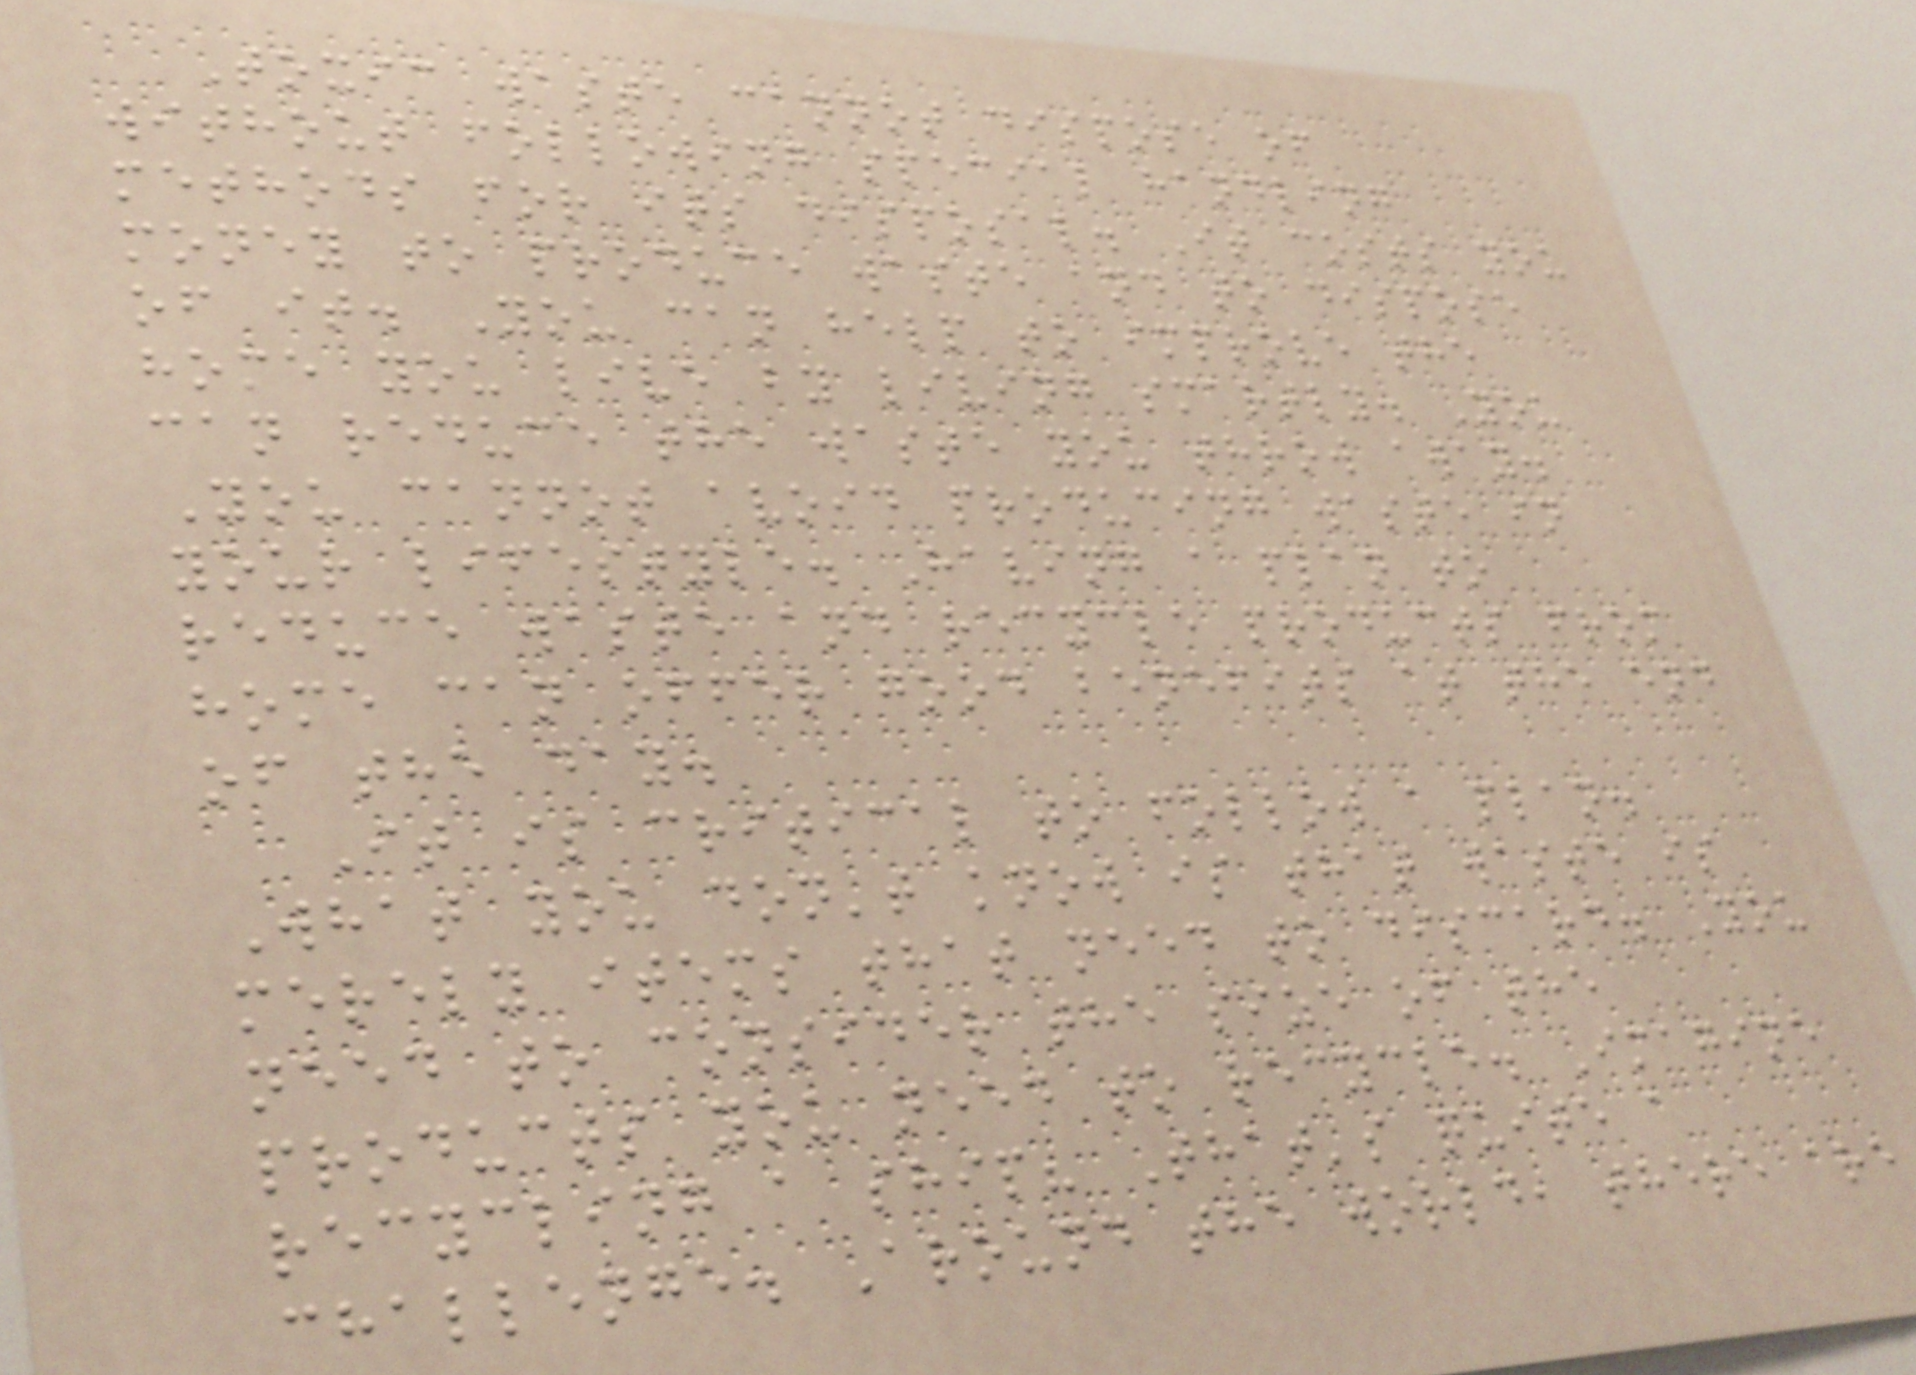Toxic waste cannot dispose of
without following special handling
methods for its disposal. It costs you
money to produce waste and to dispose
of it. You can help to improve the
home you live by living smartly. You
can reduce the waste you throw away.
You cannot avoid producing waste in
your lifestyle. Having a plan to
reduce waste and recycle products from
home can offer good benefits at the end
of the day.
It is critical to follow a plan.
What you don't know is that waste is
merely items that need to discard. You
need to consider the size of the
products you need to recycle. Imagine
recycling a ship? That's quite a
challenge. Around the world, there are
